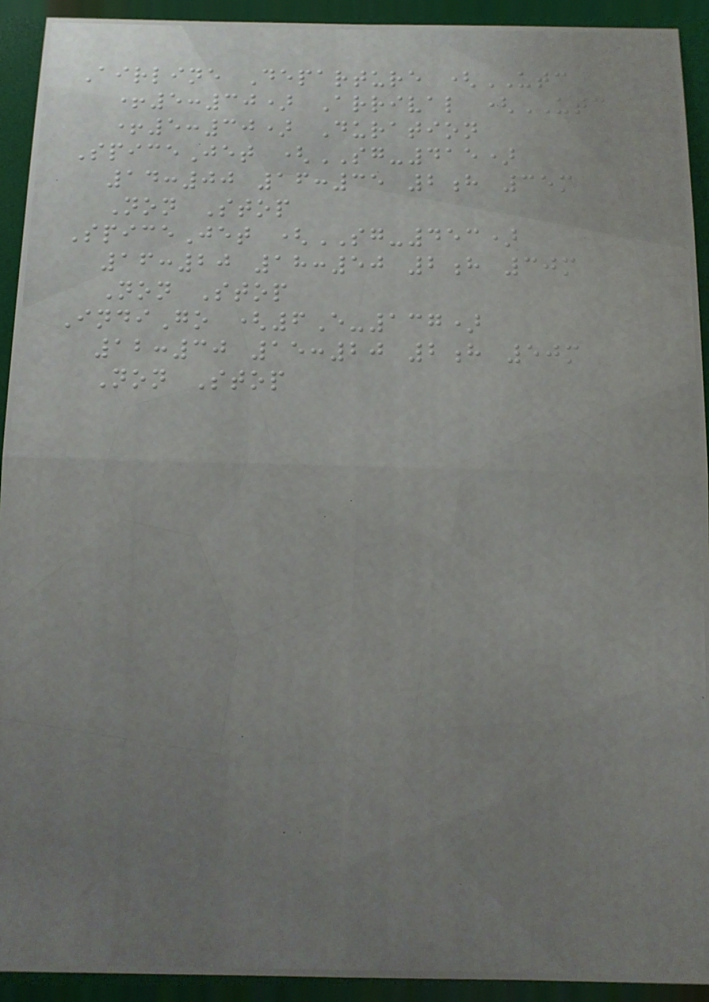Airline Departure (UTC
+5:30) Arrival (UTC
+5:30) Duration
SpiceJet (SG-415)
14:00 16:35 2h 35m
Non Stop
SpiceJet (SG-453)
16:20 18:50 2h 30m
Non Stop
IndiGo (6E-137)
12:30 15:20 2h 50m
Non Stop
